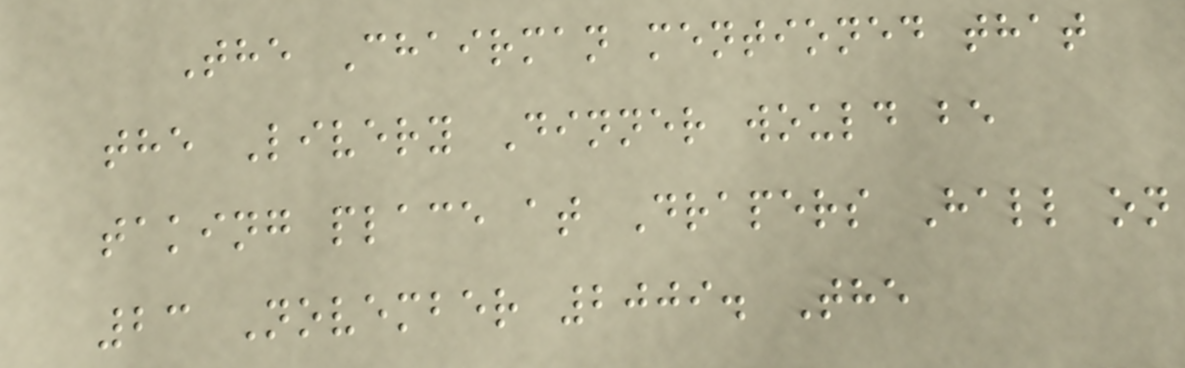The Chairman mentioned that
the Livery Dinner would be
taking place at Drapers Hall on
23 November 2009. The
